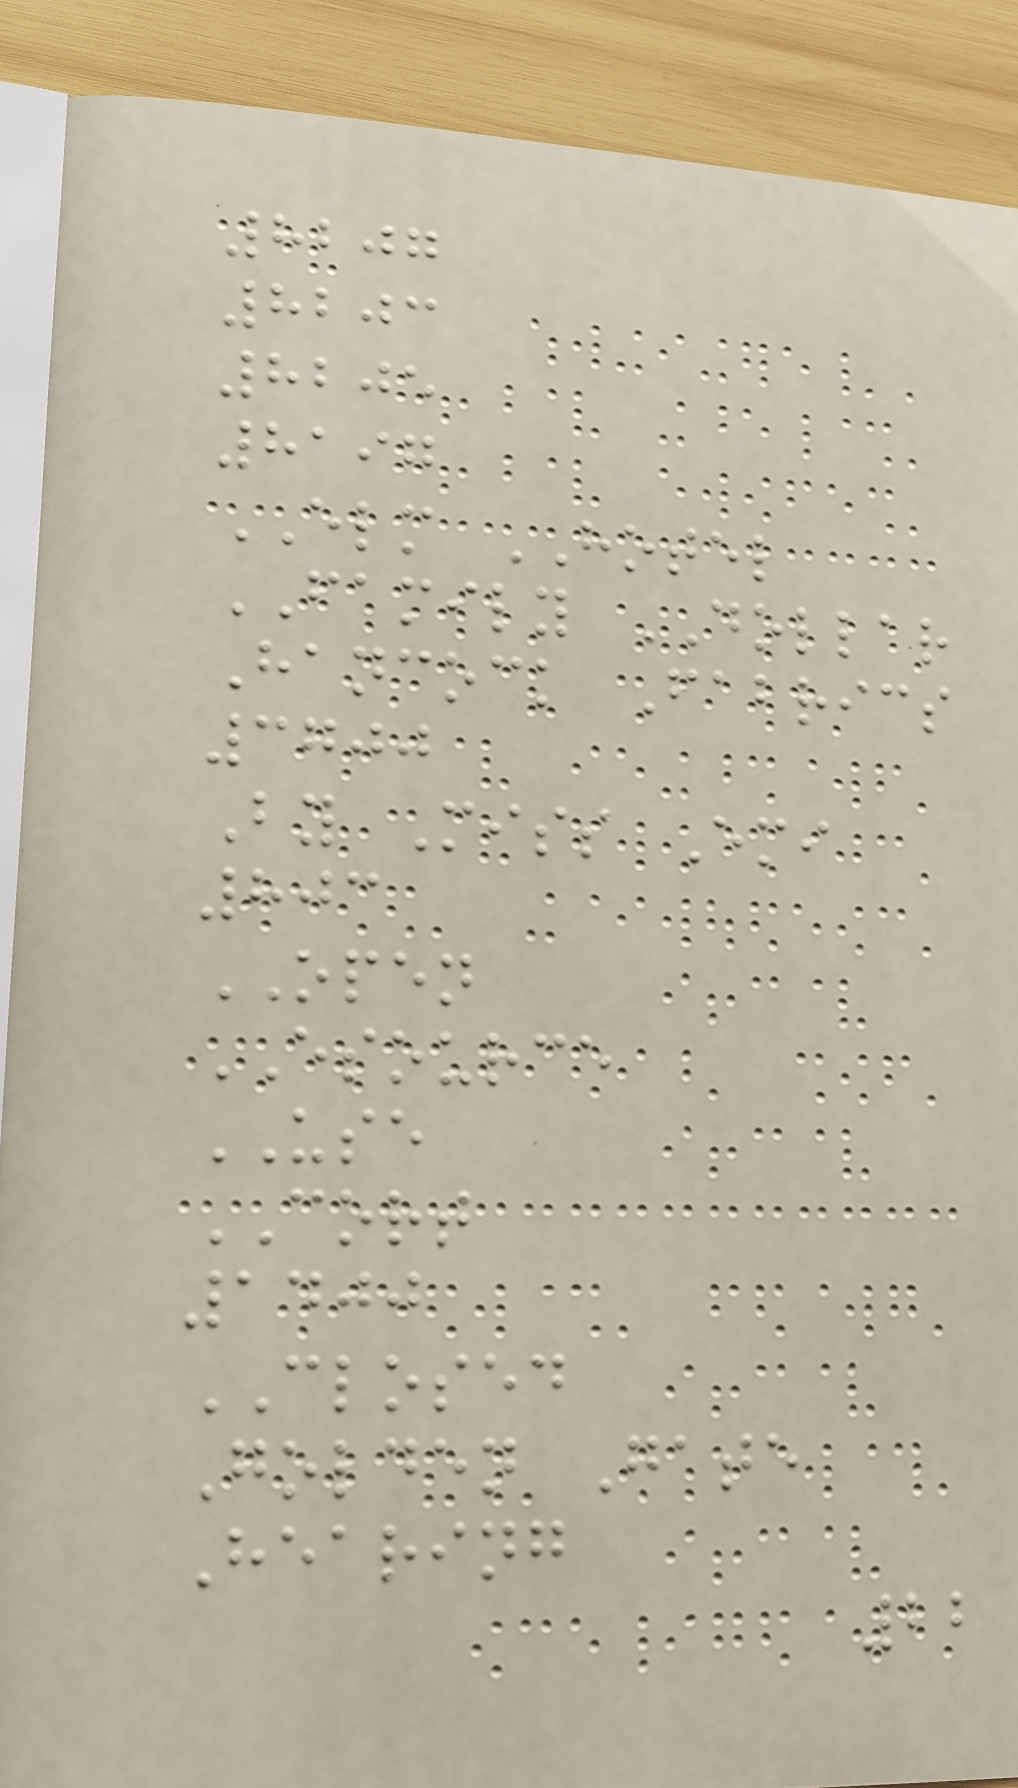8207
8203
8205
8197
ELM HOTEL
FAMILY DOLLAR
Hancock Fabrics
3700
By Miss Emi
803
OPEN
ESOURCE
USE
CORT
1400
CLOSED
Golden Gate
Hearing
22
